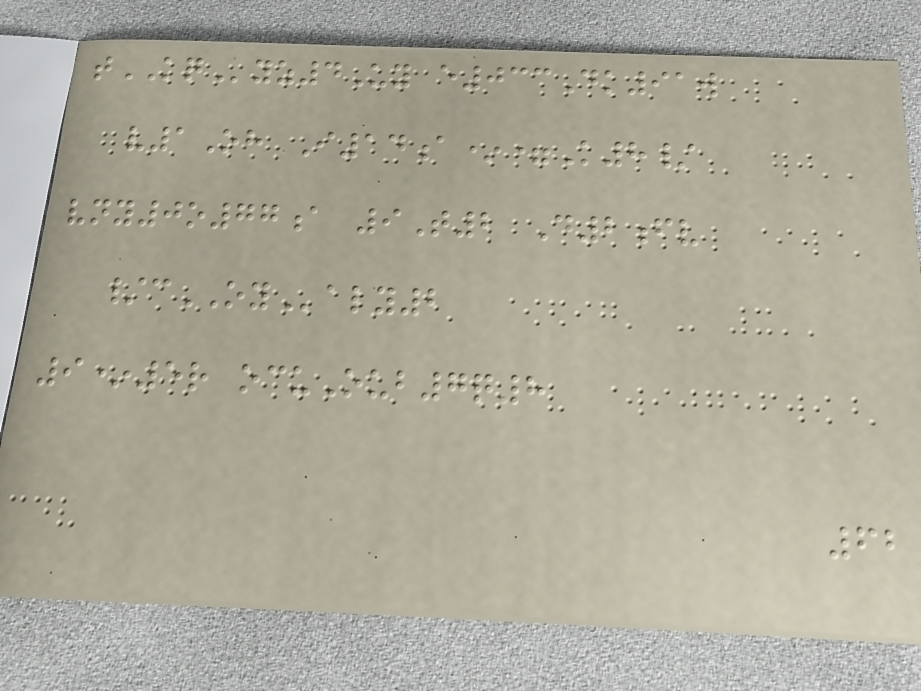tKQyz4Uy e033Dk91w
v1Oh I14a*=K8/
vny0o77a 9T2 D2fv
/cOYaly2
9*5r ocuOub7q8
62
